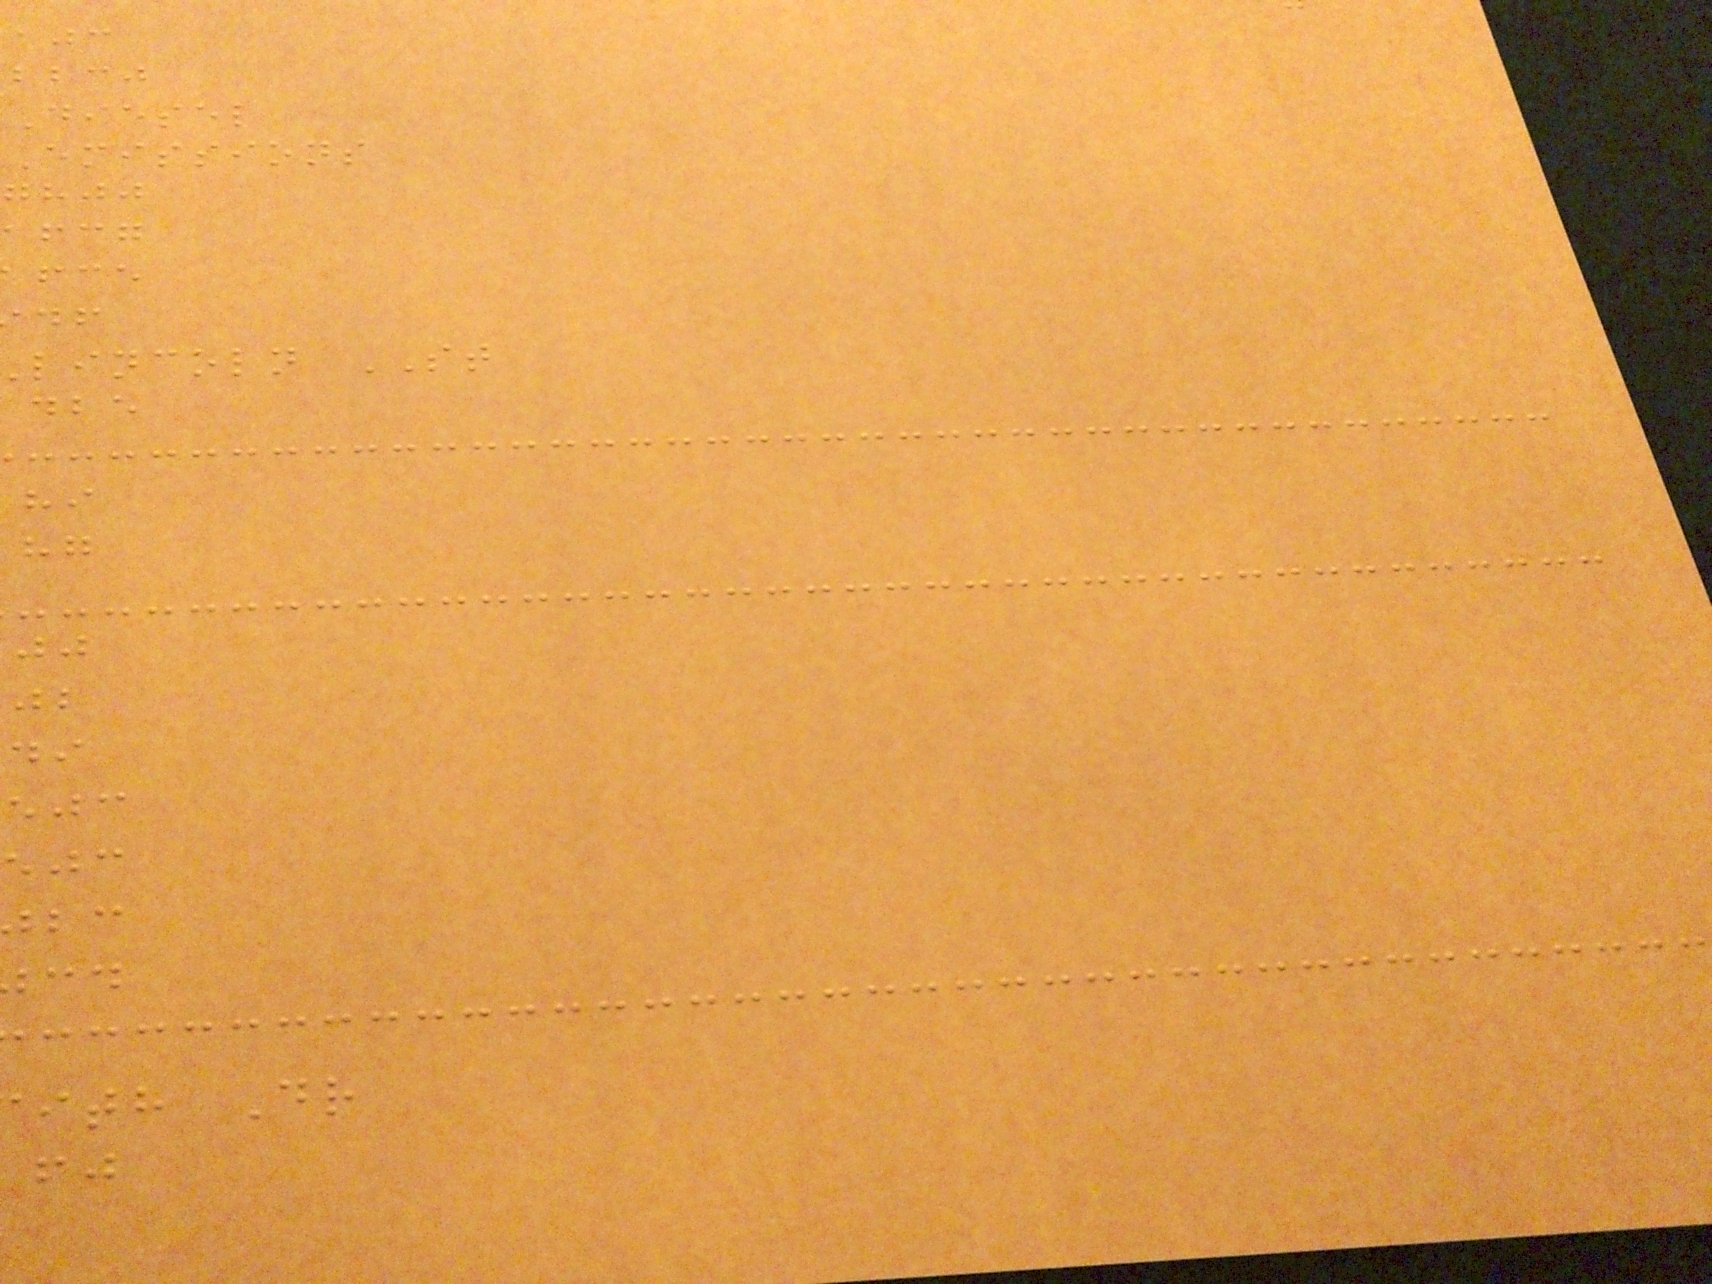bbcj
diesel
emissions
ghjj
lincoln ST
ith Dr
